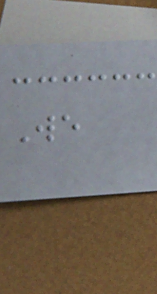We
